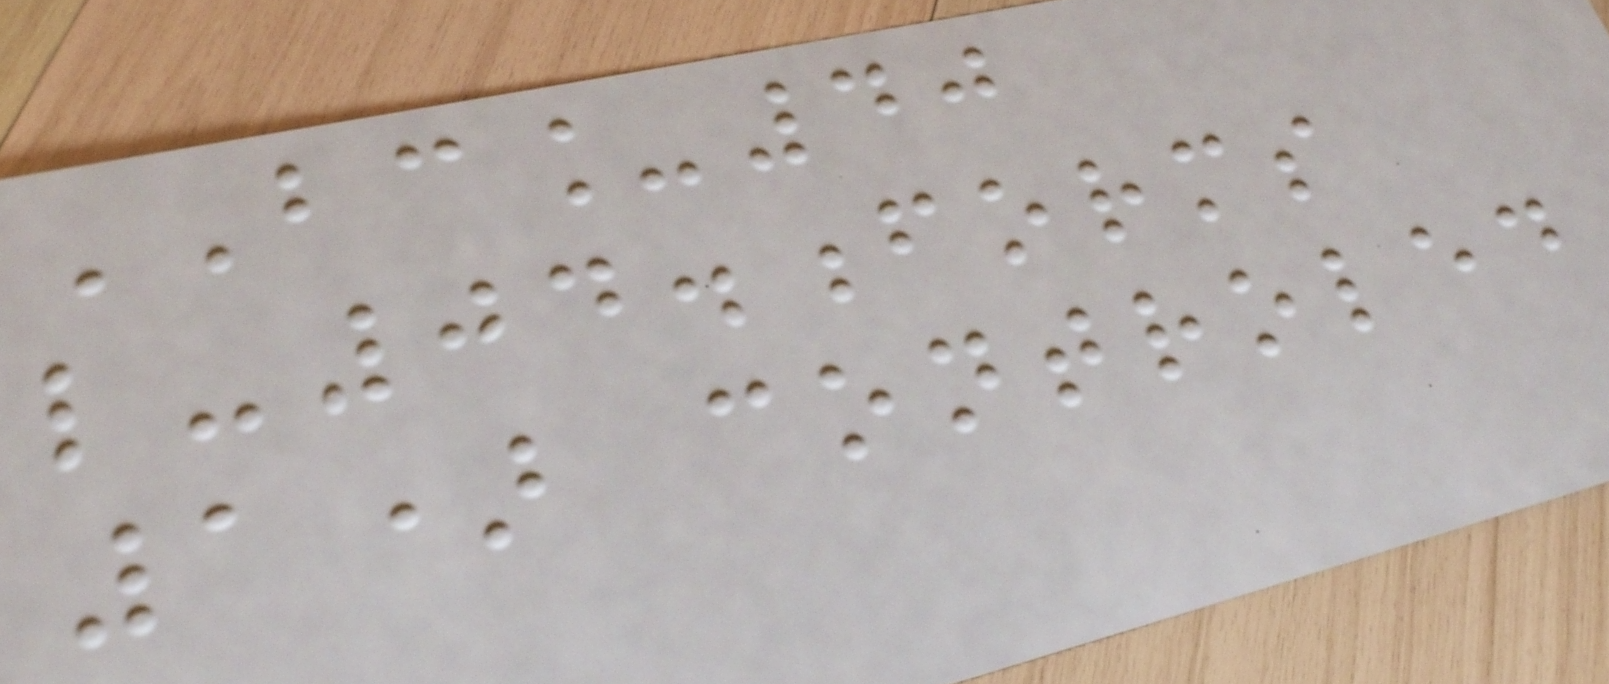BC_40
l-04.forms
1) controled
